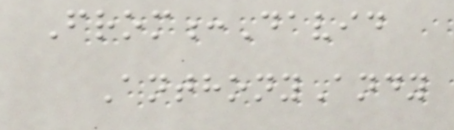From:David
AnthonyAndy
